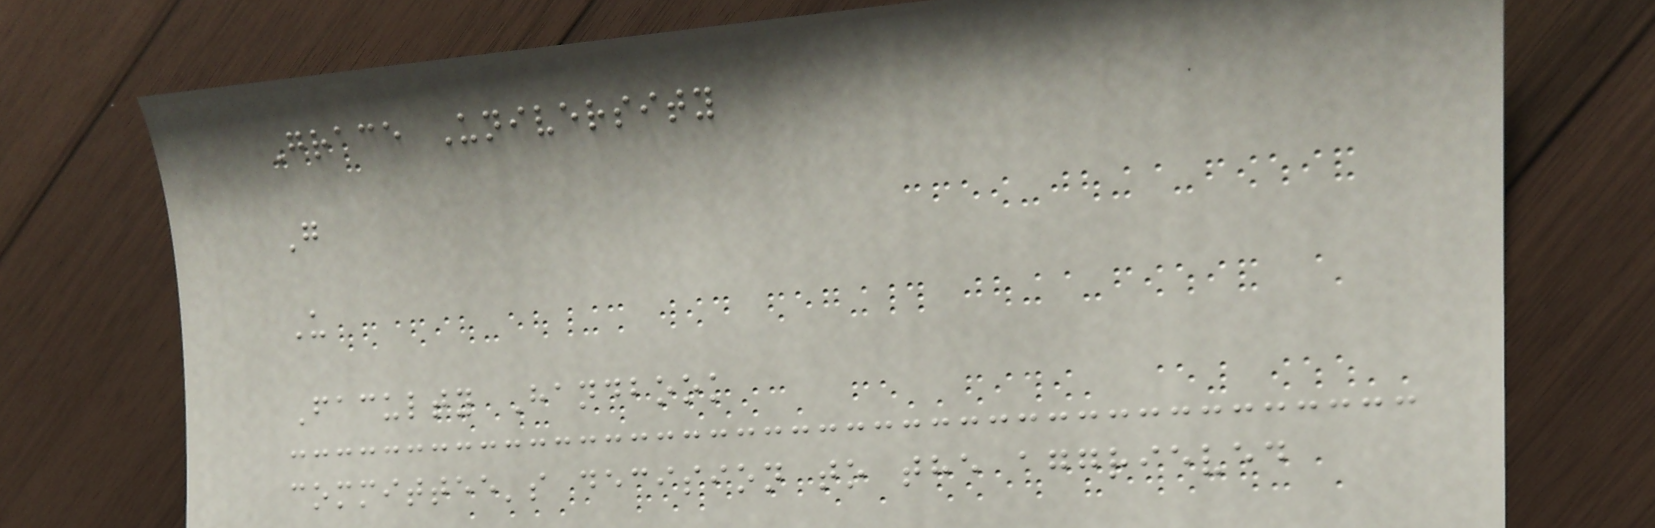Grace University
G
U
Faculty Handbook
committee's decision to the aggrieved
